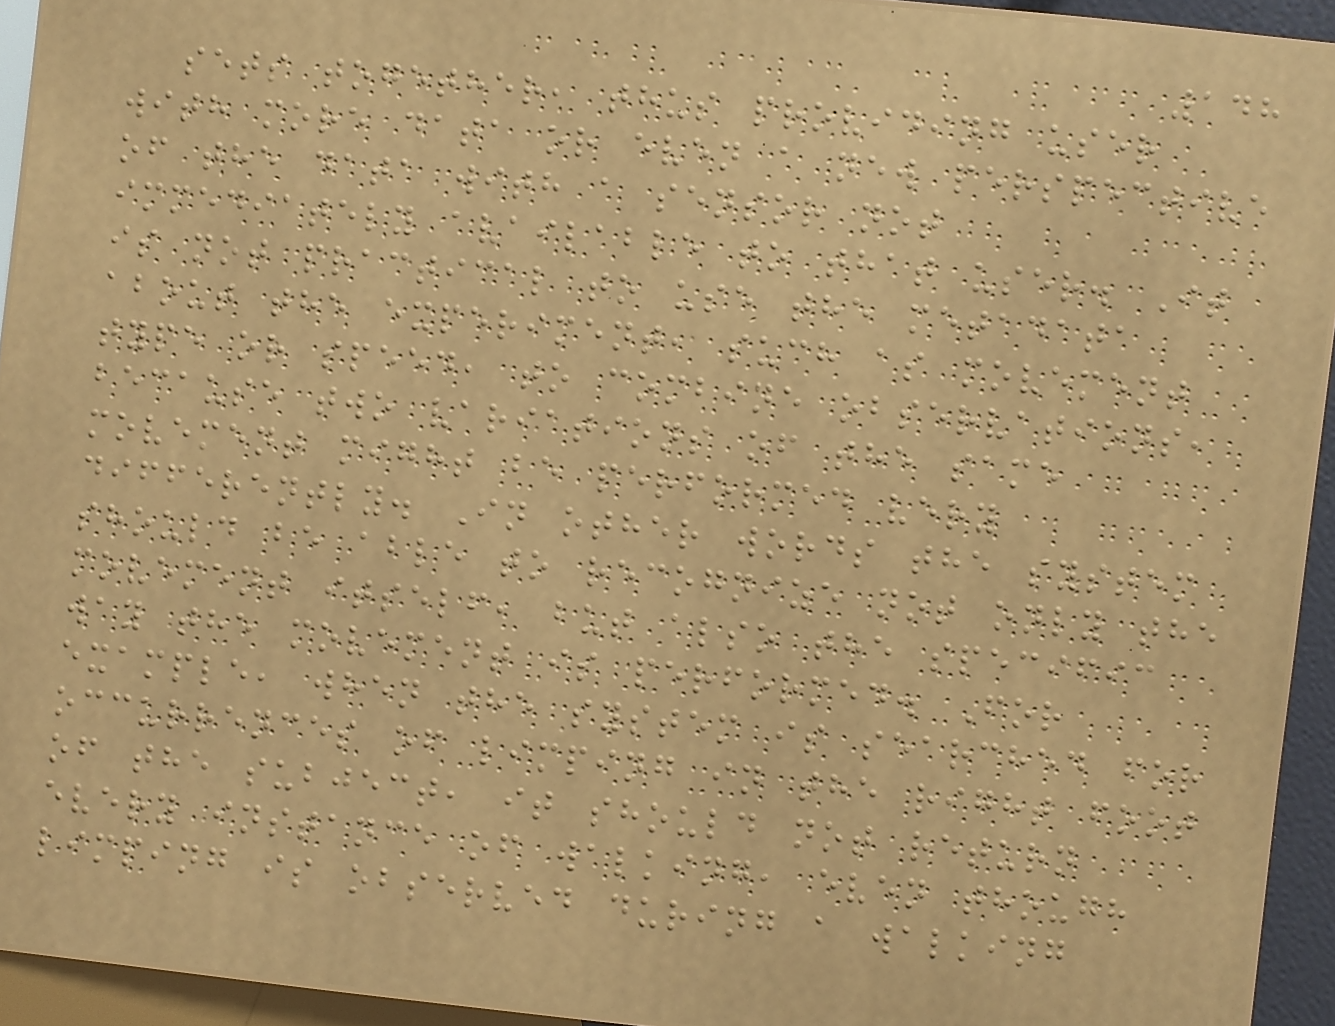148
sets together, thus providing user
with more data or even a new perspective
of the data with a sensor not
immediately available to that user. It
is not practical to use the metadata
about the experiment, such as movement
type or speed, to combine observations,
because two variations of the same
movement might be performed very
differently. In other words the system
should be able to recognize not only the
movement itself, but also the specific
way the movement is performed. For
example, when the system is searched for
occurrences of limping in the right foot
of the subject, it should not return
every instance of walking, even though
limping is observed during a walking
